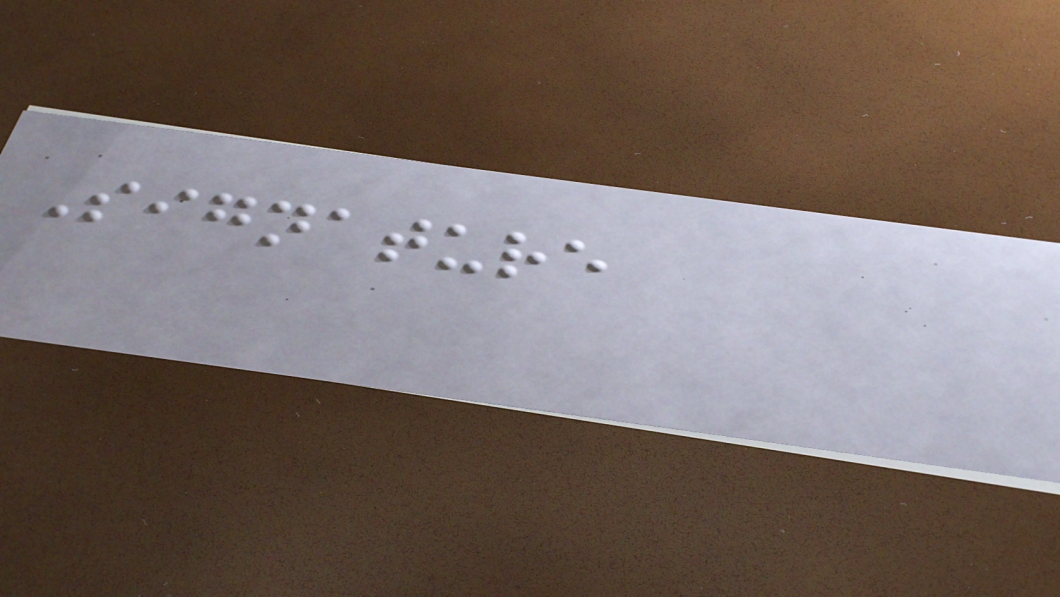Signature
